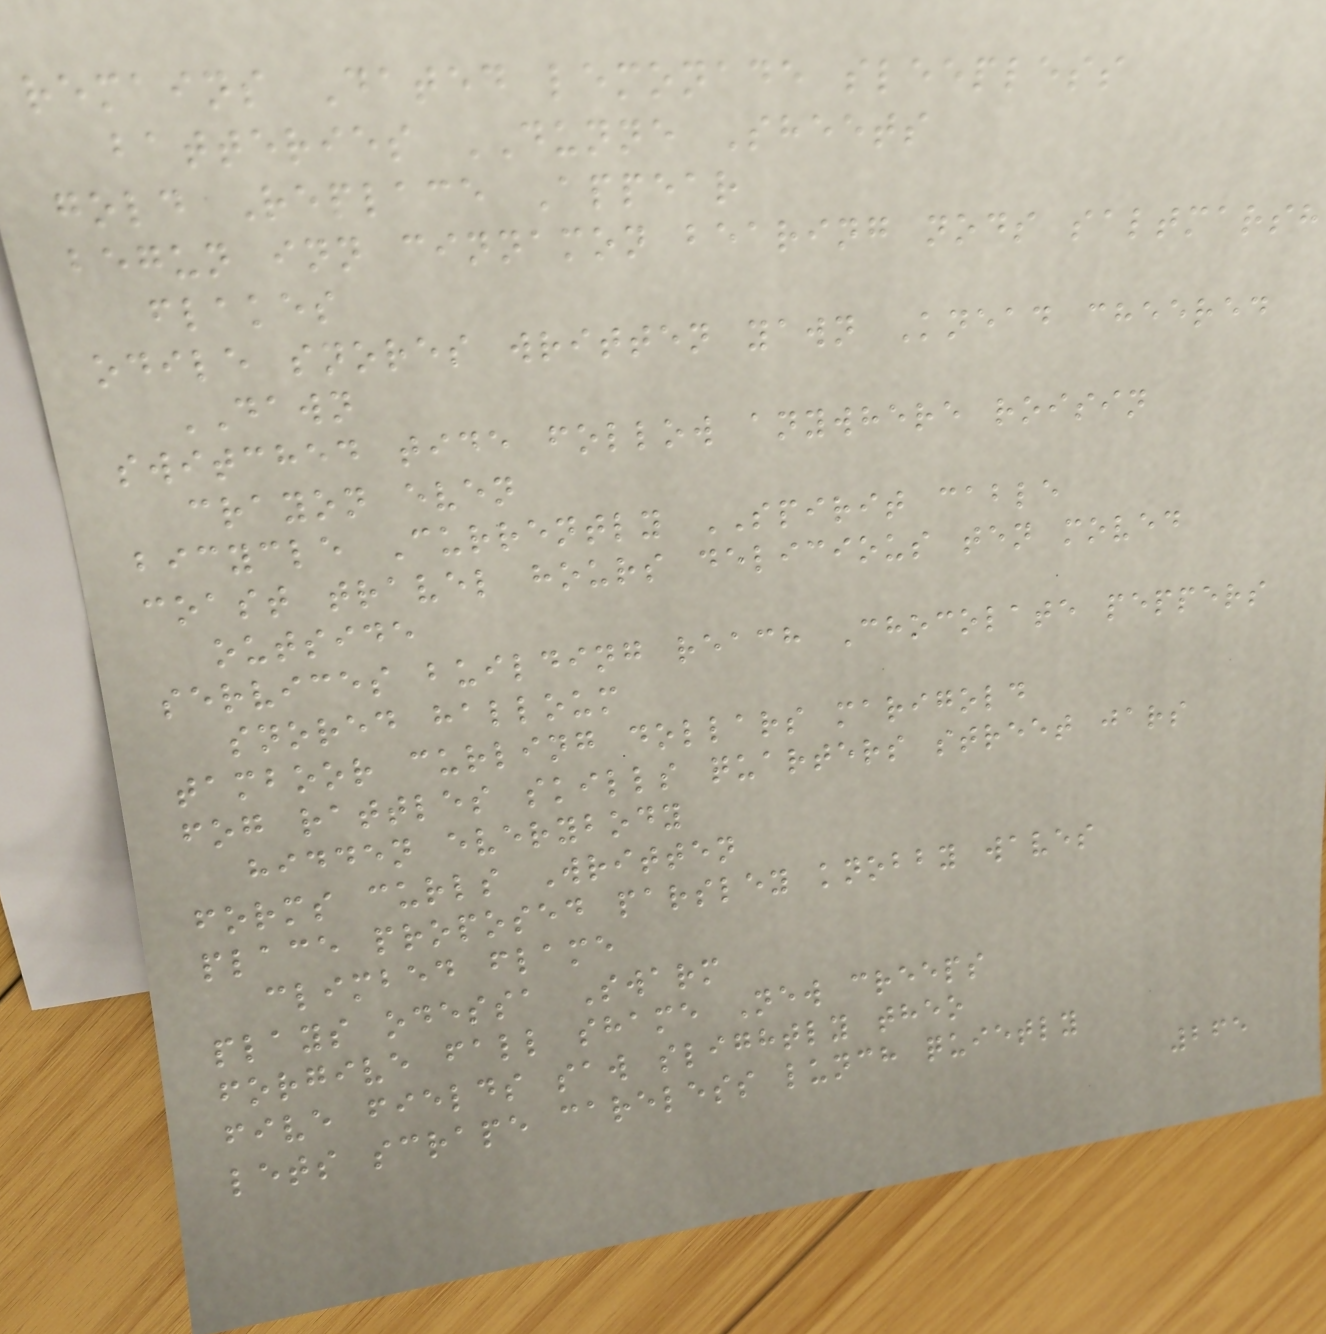remains Dated lemonade sleepless
batteries DUNNE Sheets
gold Replace Appear
begun inn cinnamon bearing nods saltmarsh
flakes
odile snores written yawn Knead cheered
DAWN
switched tide follow anywhere roisin
crayon even
bicycle Currently SPIRIT cable
coast travel hours delicious ten moved
outside
services building reach Chocolate peppers
snored halloum
tamboor curling dollars marigold
fog rattles skills quarters street jars
hidden everybody
forms curls Written
place proposed parsley knobby waves
climbed flame
plays odessa Swarm
forgive fall shame New creeps
five fields saw slightly theo
lets scrape careless lunch quietly
265
